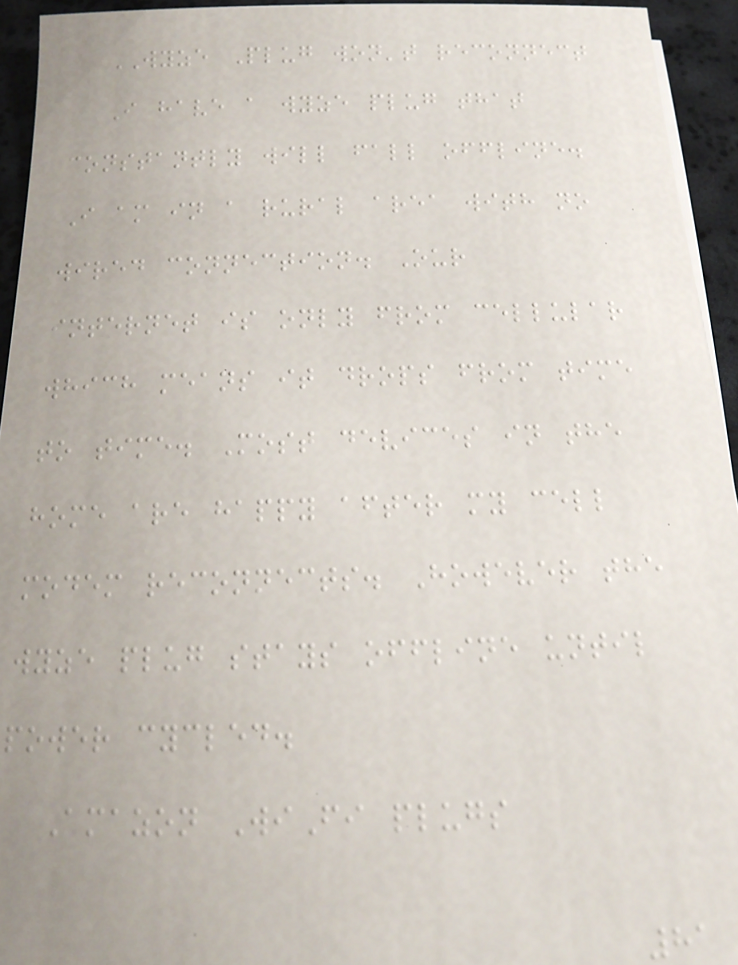WYZE Plug won't reconnect
I have a wyze plug that
constantly will fall offline.
I am in a rural area with no
wired connection. Our
internet is only from cellular
which means it drops from time
to time. Most devices in the
home are happy after my cell
modem reconnects. However the
wyze plug stays offline until
power cycled.
Amazon WiFi plugs
81
